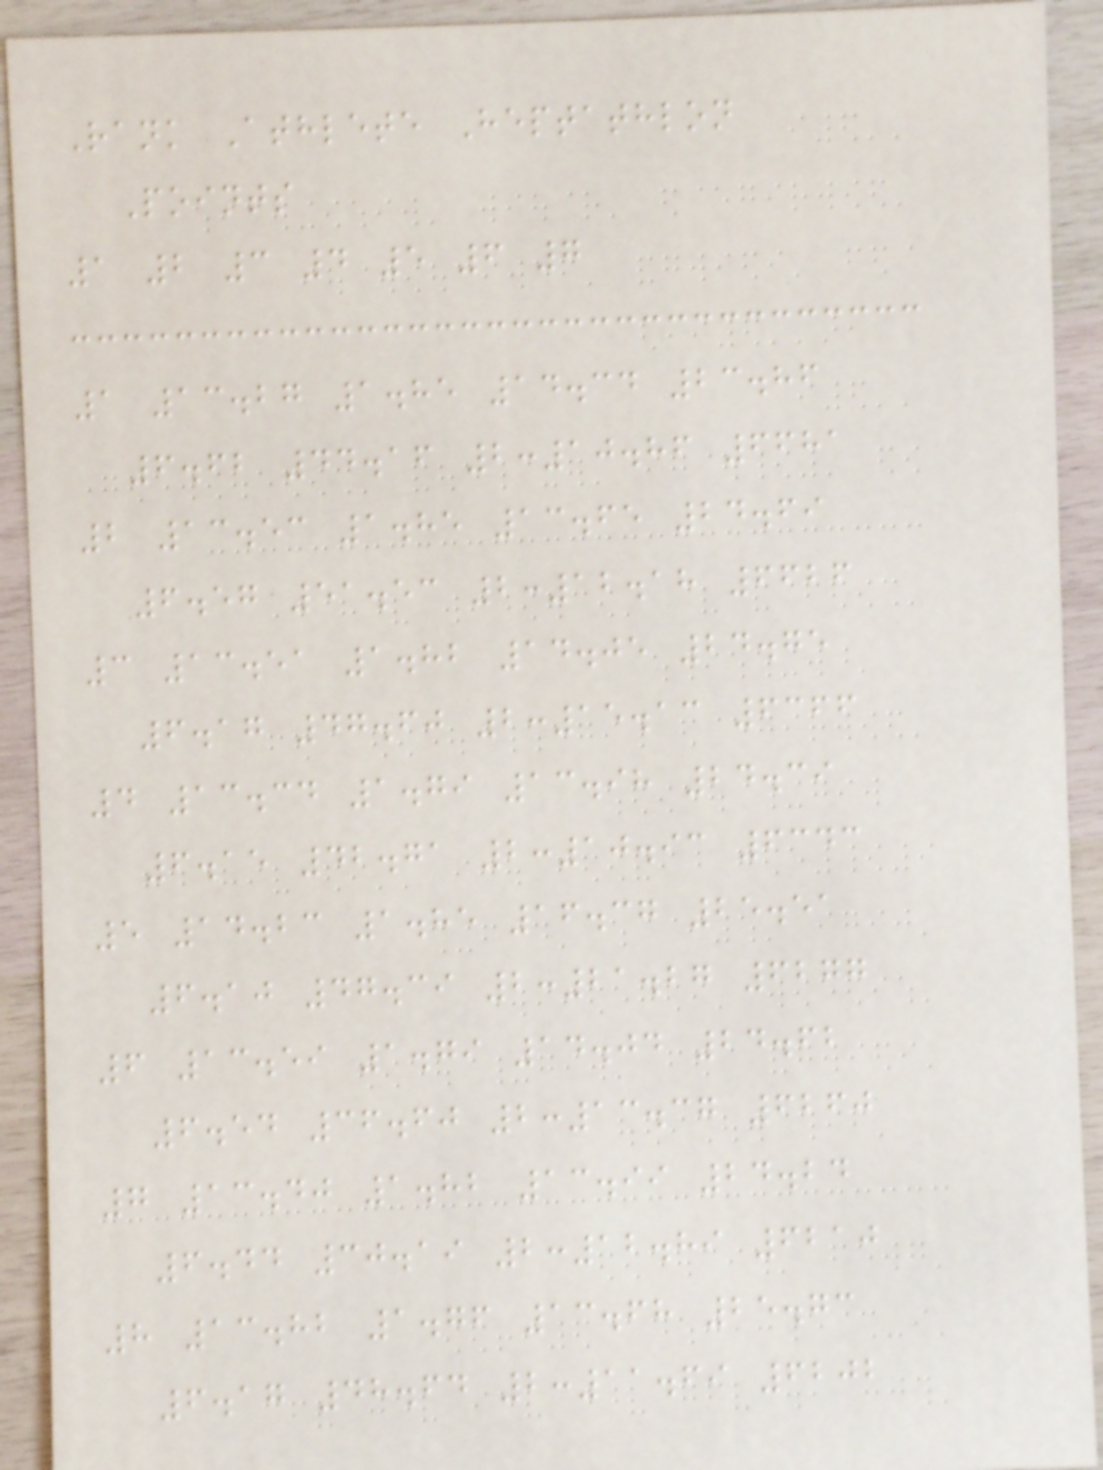Rank Athlete Heptathlon
Points
1 2 3 4 5 6 7
1 13.27 1.85 14.34 23.86
6.62 44.16 2:10.86 6681
2 13.53 1.85 13.65 24.69
6.57 51.53 2:12.18 6626
3 13.51 1.82 14.05 24.75
6.17 47.60 2:15.13 6366
4 13.34 1.79 13.98 24.39
6.15 42.71 2:10.93 6343
5 14.23 1.85 16.37 25.51
6.10 47.39 2:21.27 6277
6 13.59 1.79 14.04 24.62
6.54 36.60 2:13.37 6260
7 13.40 1.82 13.99 24.24
6.44 30.19 2:12.89 6210
8 13.82 1.76 13.68 25.73
6.17 48.64 2:11.69 6202
